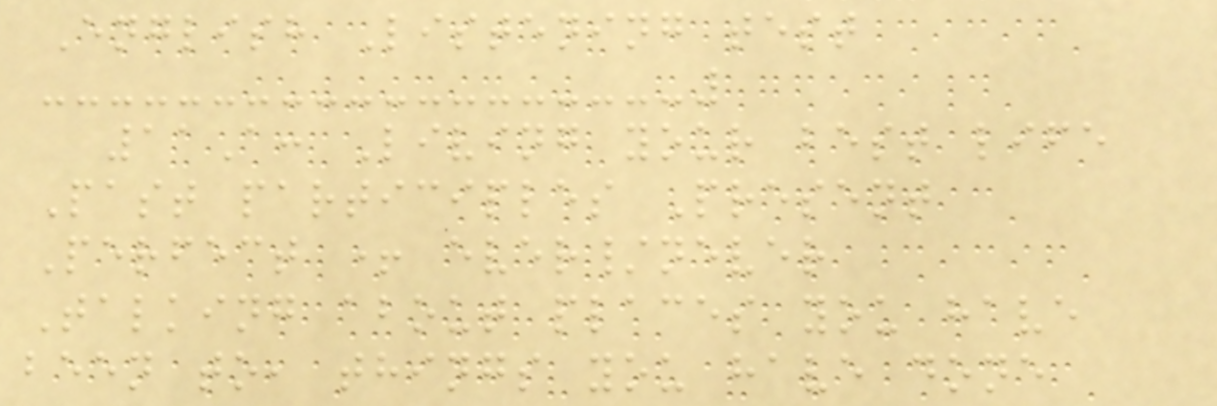English Listening test
11A: Living your best life
Past participles Present
Perfect + ever/never
Talking about places you have
been to, things you have done
